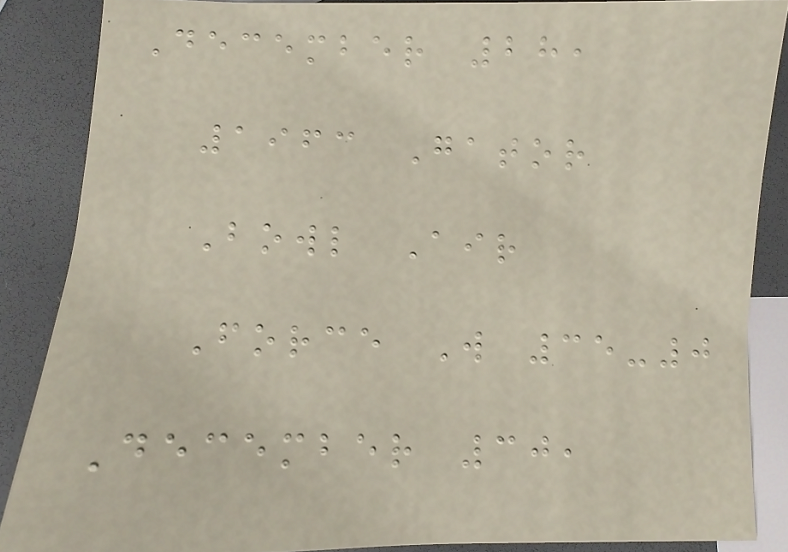December 28,
1963 Gator
Bowl Air
Force W 35-0
December 30,
